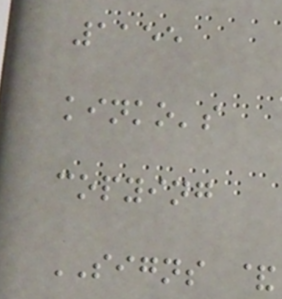1155
kinko's
copying
SIGNS &
